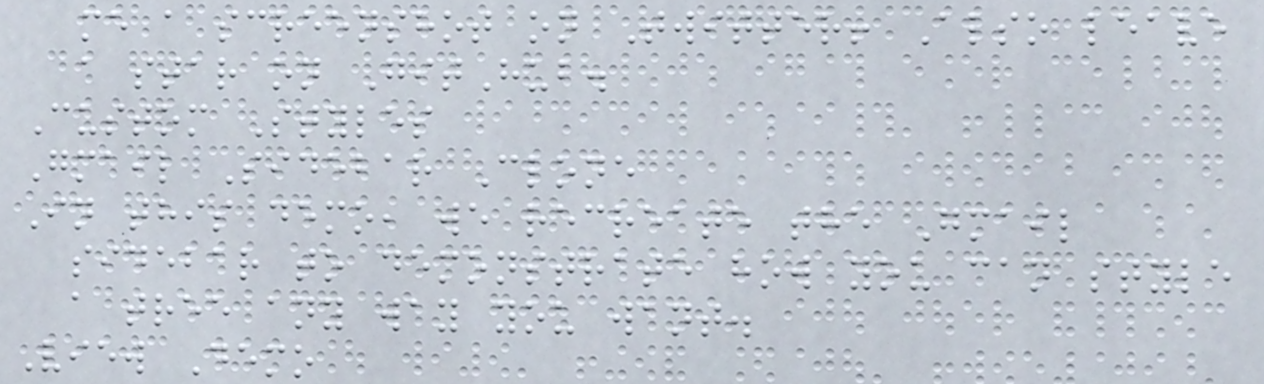me a screenshot on Twitter! Also leave
a star on GitHub.
Custom Styles
Gmail Sidebar Clone
In this demo, we recreate the Gmail
sidebar to demonstrate how you can style
a tree any way you want.
View Demo
